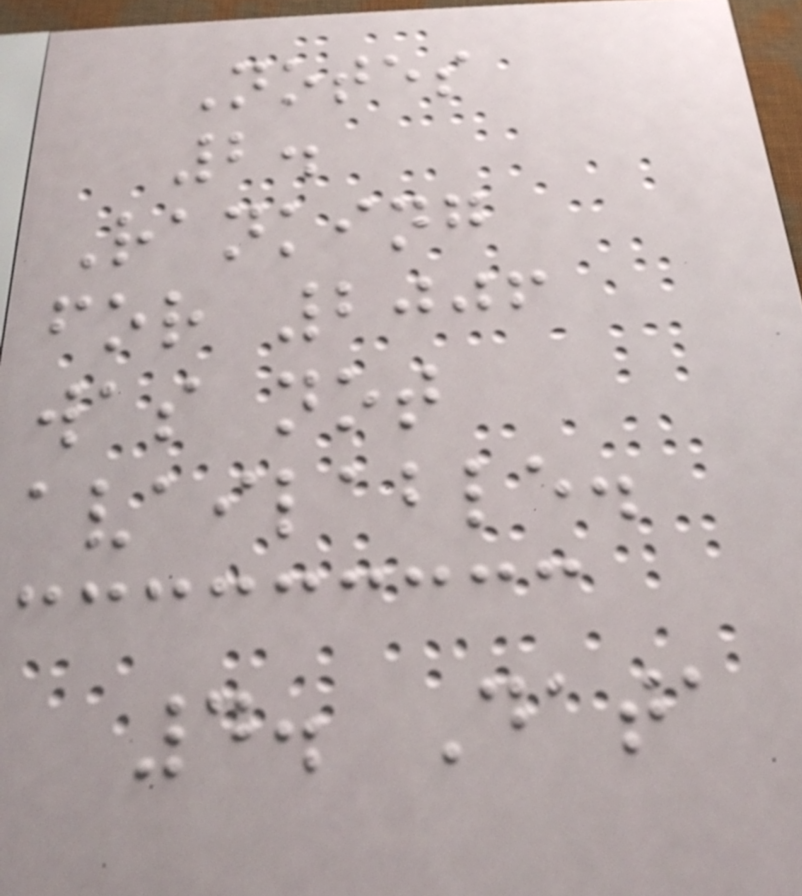Notes
2.
Ranking
for 2006
was not
available.
4. Data
